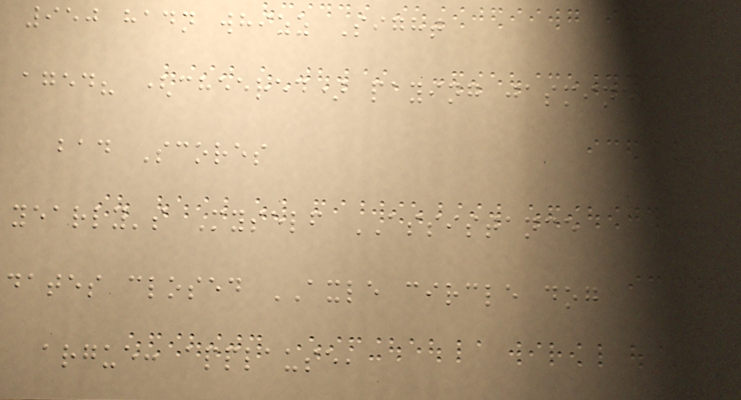950 hadn whizz Sight
aged? (cheered) paying jasmine?
bad Scores
yearly's Myself ASSISTANCE
dates closed AXLE circle dog
argue: applause,
